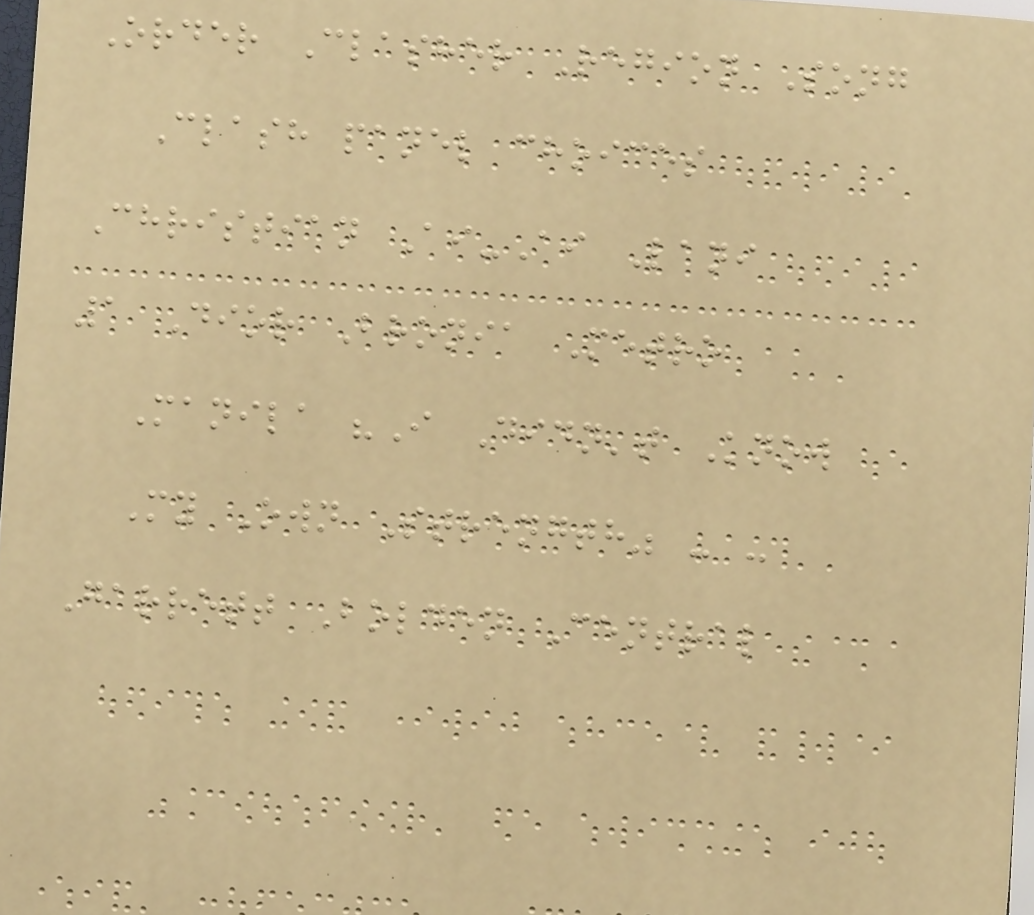Order Clasher Region Song
Clash panel choices
Christian Ai-Ai Lani
1 Dior Bronia Metro
Manila "I Didn't Know
My Own Strength" - -
Garrett Bolden Central
